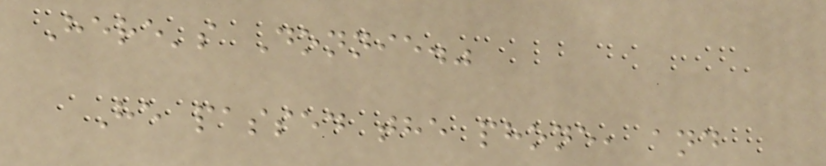Here's Donnie."
He passed the phone, and
